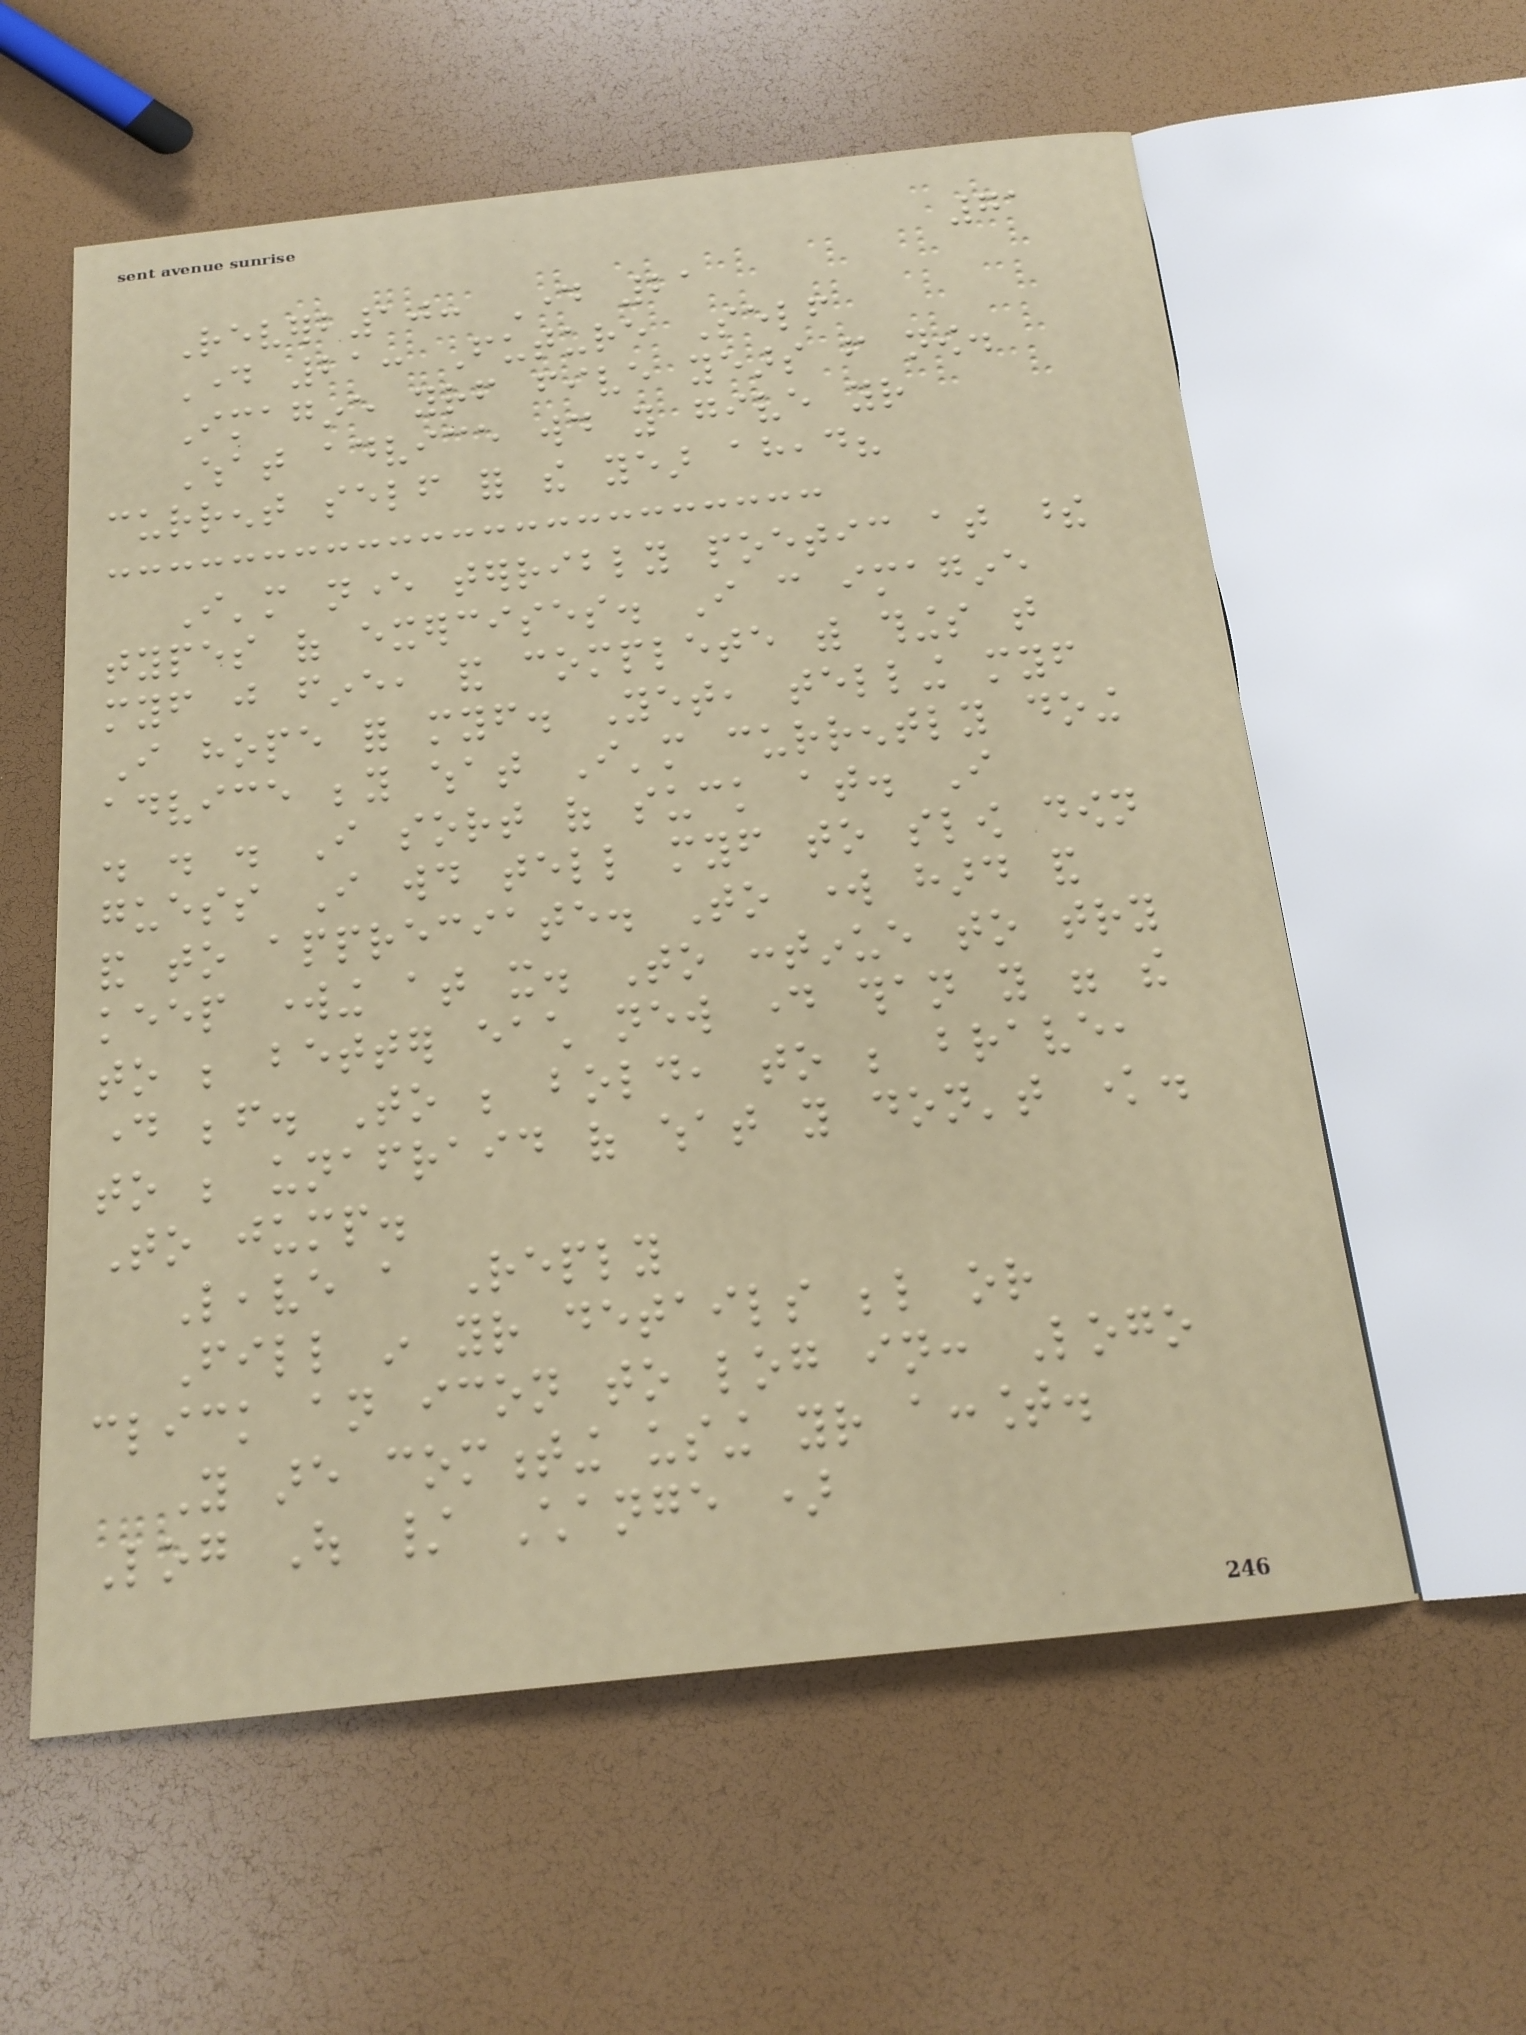71
Reverb10: Day 21
Day 21: Future Self
Imagine yourself five years from now.
What advice would you give your
current self for the year ahead?
I'm never terribly poetic at these
types of exercises. I can imagine
myself just fine, and complete with things that
I hope for myself. Yet, telling myself
advice beyond what I'm currently doing
. . . I sort of suck at. I
guess I would tell myself to slow down
and to appreciate. To work hard and
keep working at it. To continue to try
to be better each new day than you were the
day before. To be bold, to be brave,
to be unafraid of what you don't know.
To jump.
Leave a Reply
Fill in your details below or
click an icon to log in: Logo
You are commenting using your account.
Log Out / Change )
